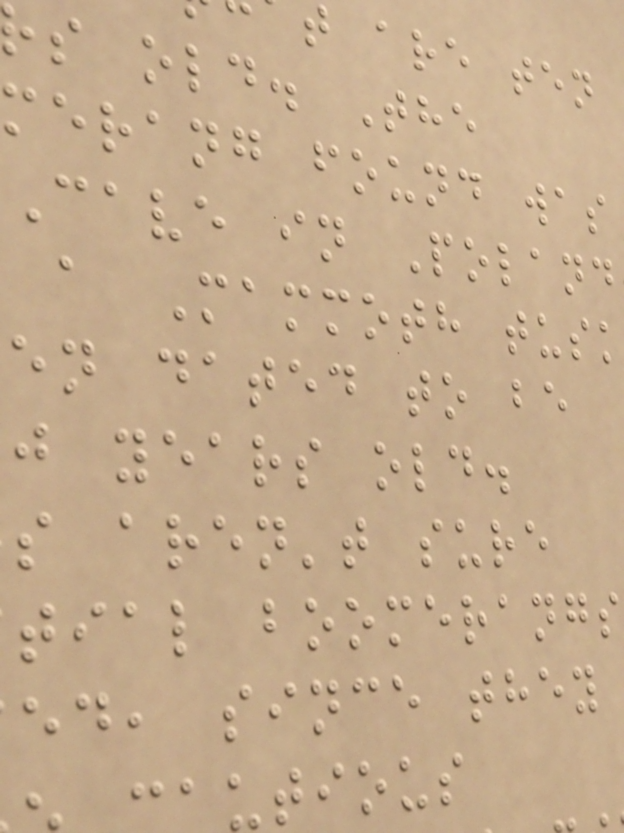t are ten
s old. The
merang found was
Cave in Poland
a Mammoth tusk
en dated to be
j years old.
s aren't sure
tial boomerangs
ed, since they
utious
